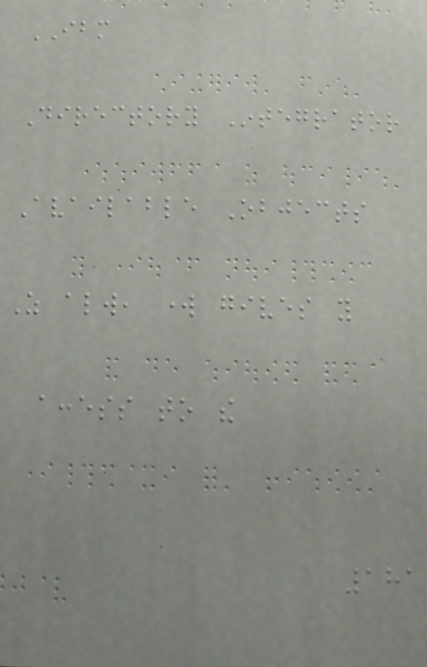IBM
Directory Integrator
Available Objects
As always, work gives you
access to the
181
